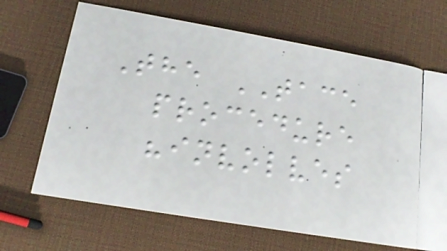The TACE
procedure
"involves
